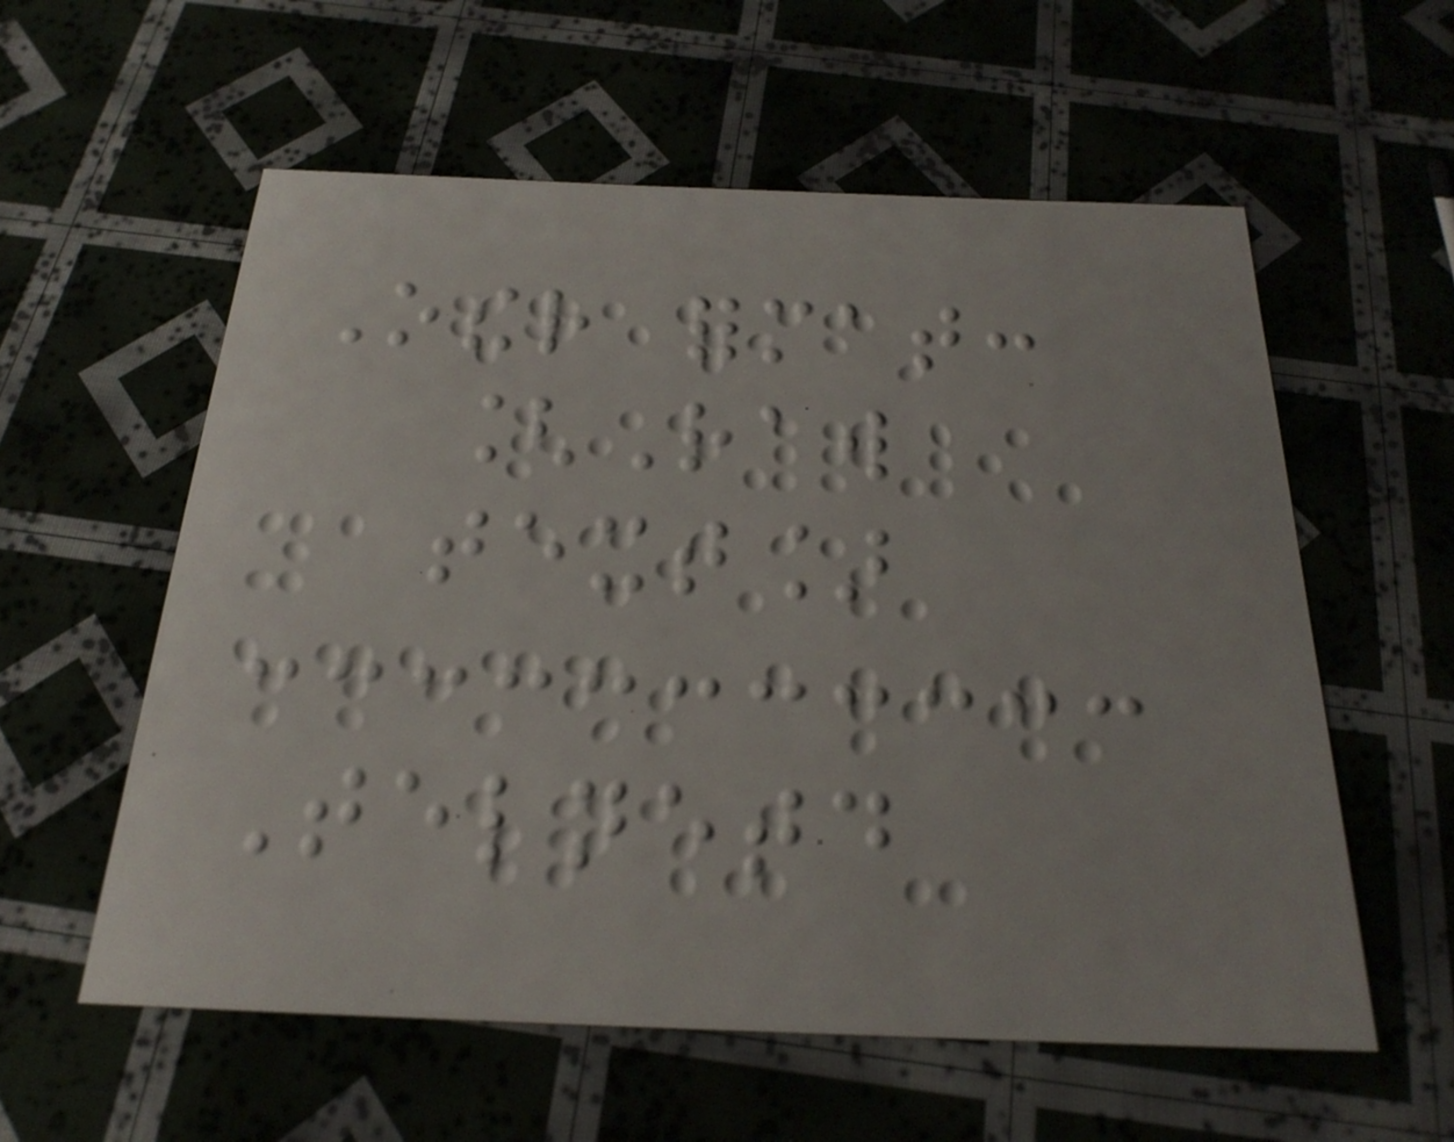Other format:
[Raw
text]
Telnetd
